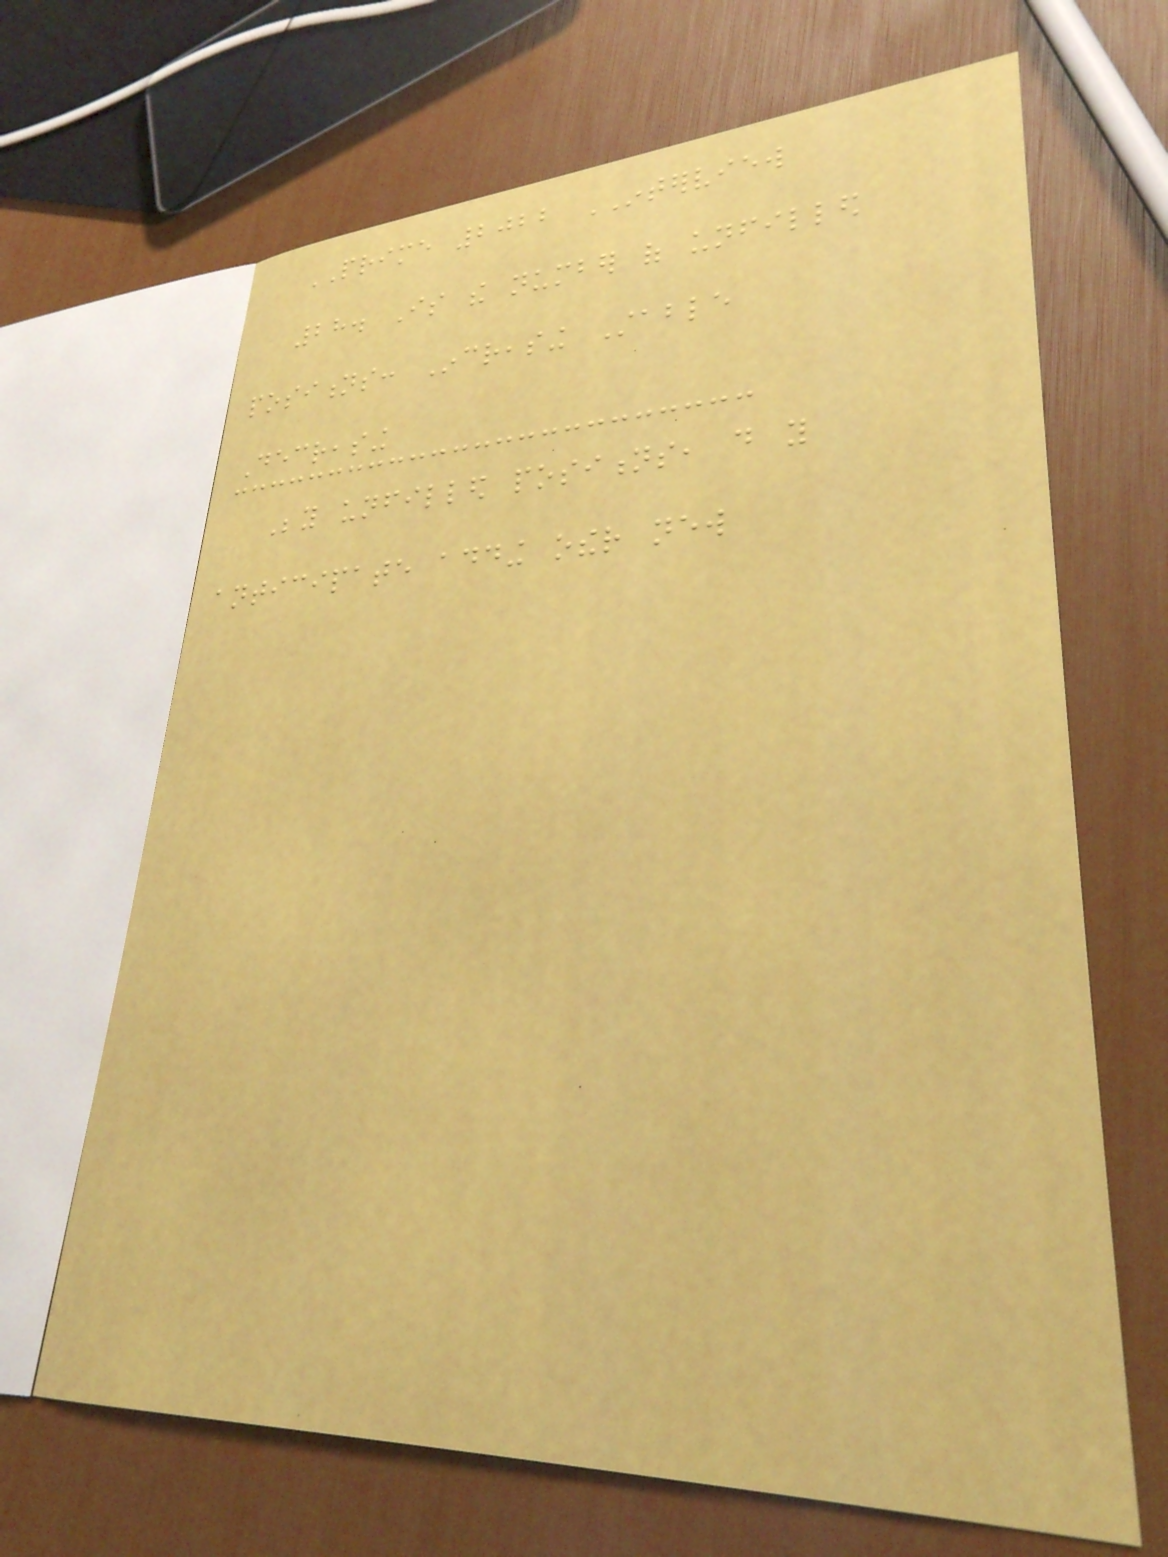PRIME 2022 INTERVIEW
28. Is the number of unfilled
positions: Increasing Stable
Decreasing
Beyond unfilled positions, do you
anticipate adding other new
